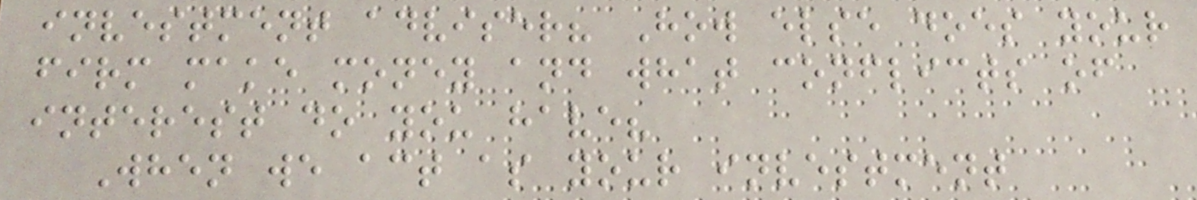investment adviser? How else does your
firm make money and what conflicts of
interest do you have?
When we act as your investment
